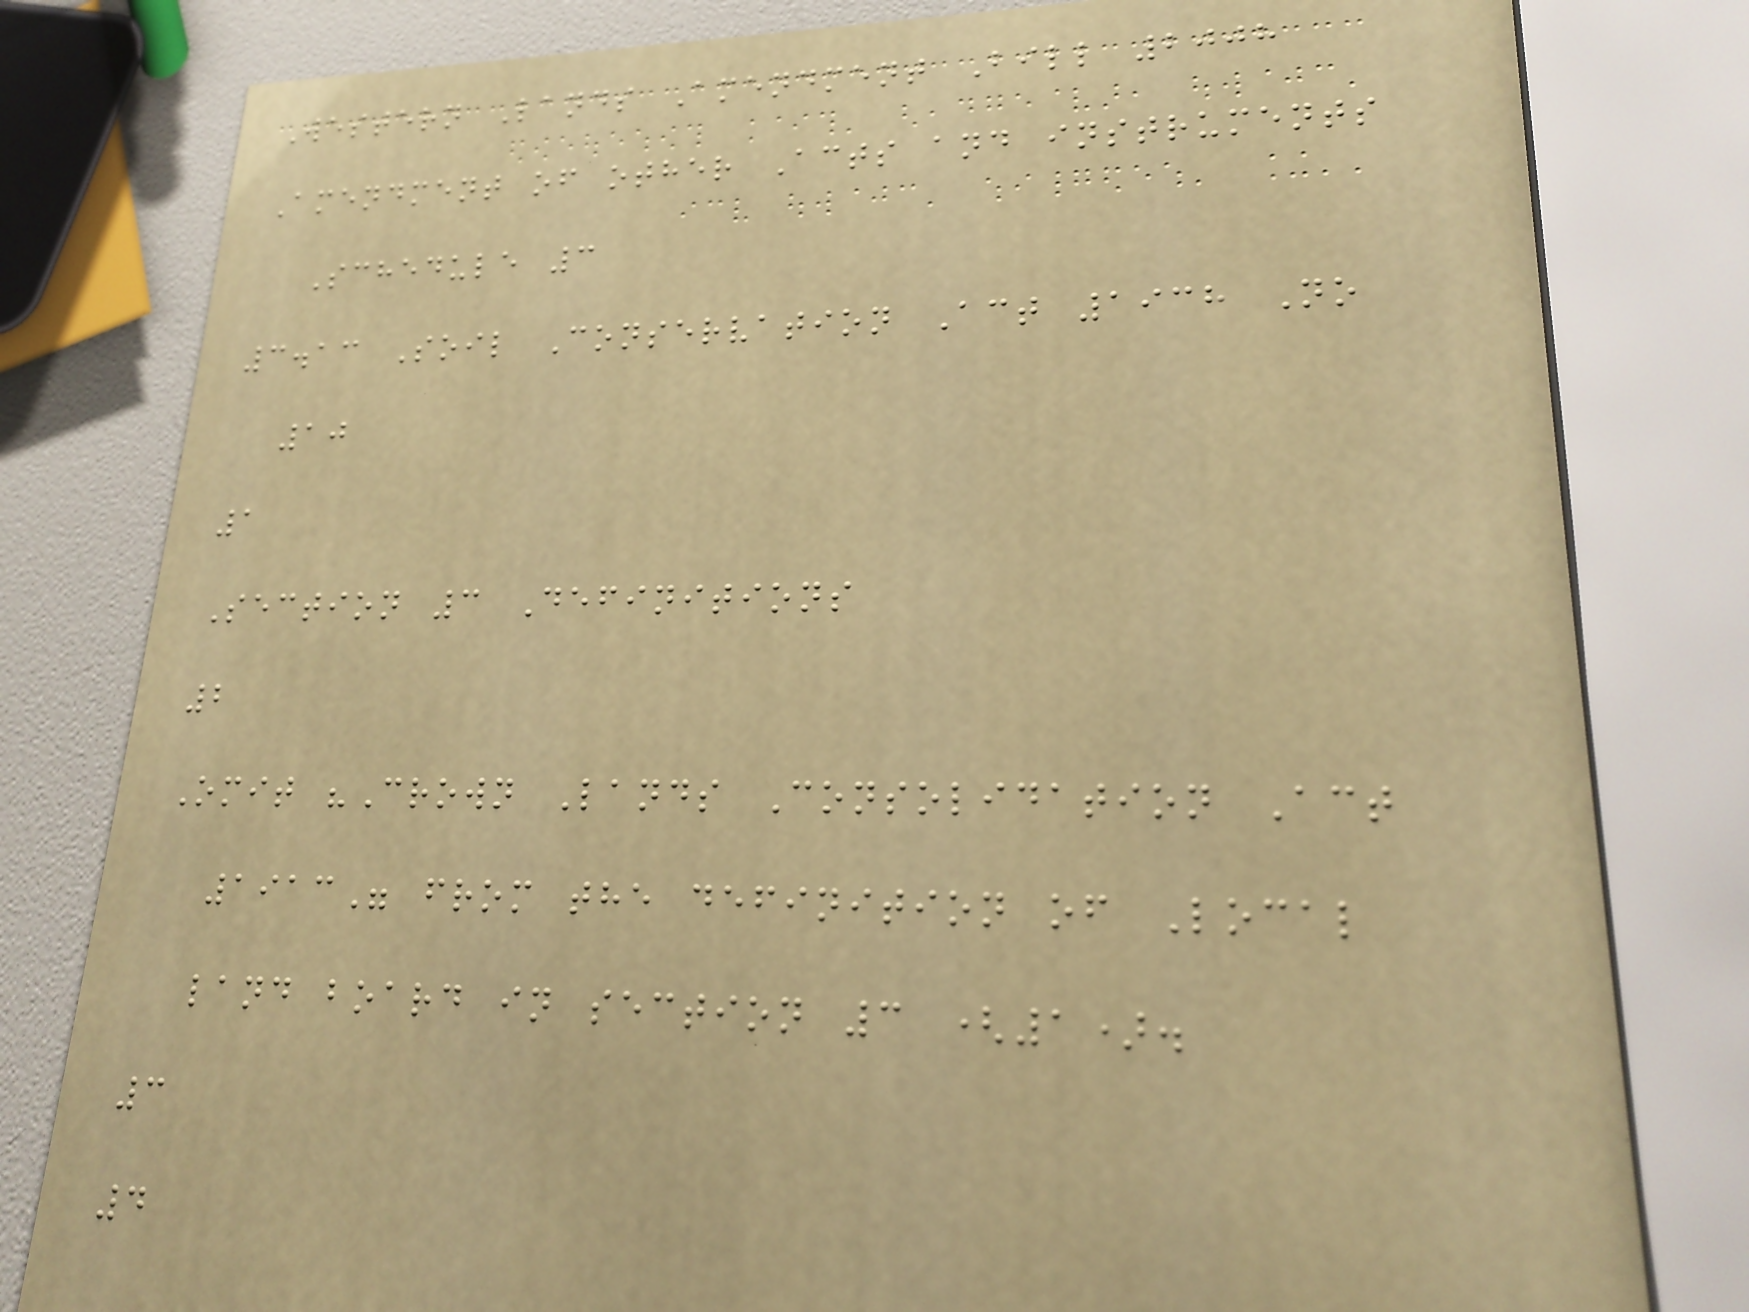Western Lands Amendment Bill 2008
Amendment of other Acts and instruments
Schedule 3
3.13 Soil Conservation Act 1938 No
10
1
Section 3 Definitions
2
Omit "Crown Lands Consolidation Act
1913" from the definition of Local
land board in section 3 (1).
3
4
